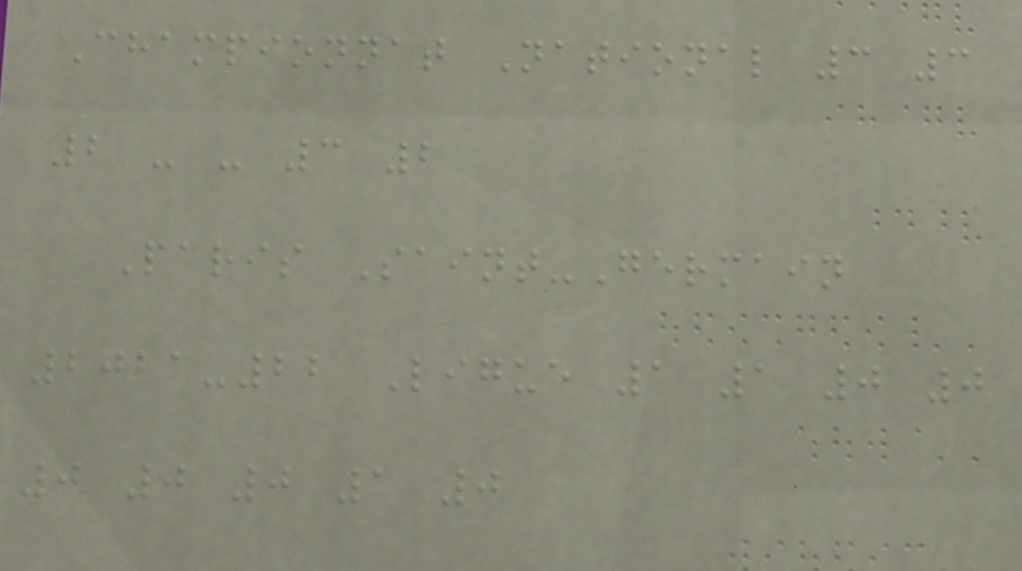Championnat National 3 3
2 - - 3 2
Paris Saint-Germain
2021-22 Ligue 1 1 0 0
0 0 0 1 0
